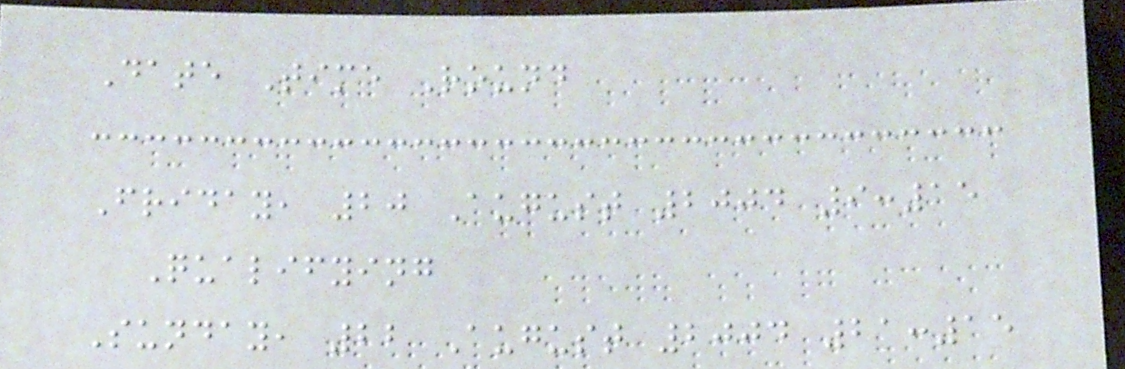Date Time Round
Friday, 20 August 2004 9:15
Qualifying
Sunday, 22 August 2004 21:15
